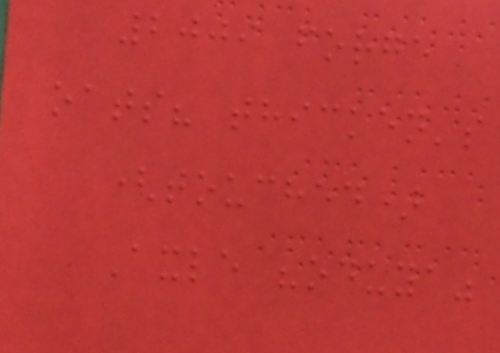2009 forge
oats? thicken's
(touched)
Axle "oduya"
